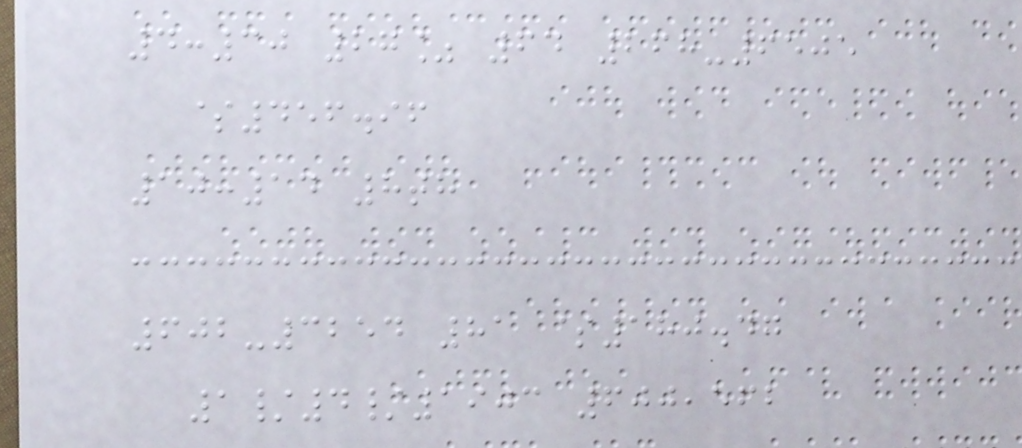4:30 27% 64 268-6505
$456.96
10:14 8th
602-3254 81 $180.47
1/4/1903 600,562
